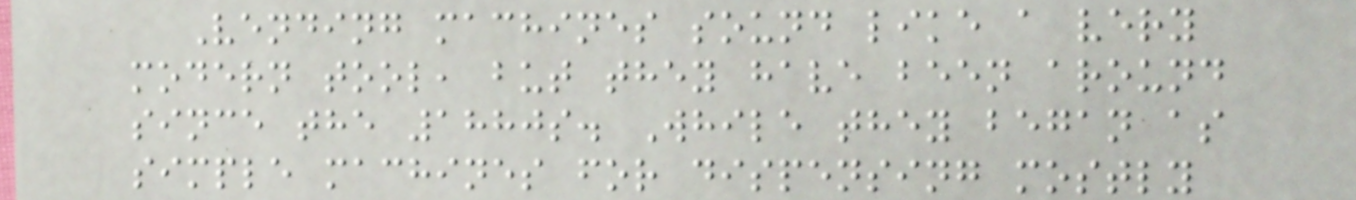Vending machines sound like a very
modern tool, but they have been around
since the 1880s. While they began as
simple machines for dispensing mostly
